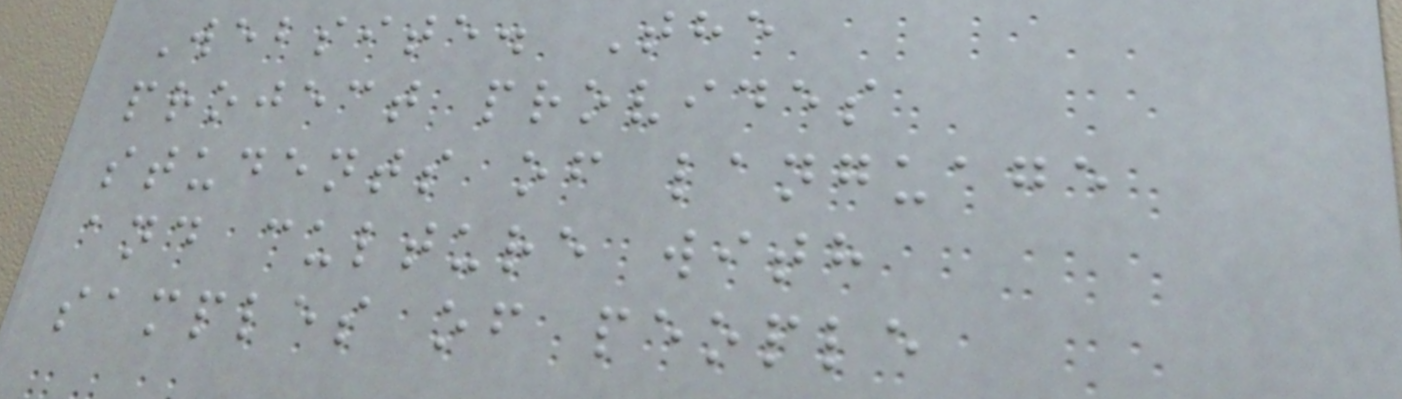Website. The
project provides
students of language
and culture with
samples of people
